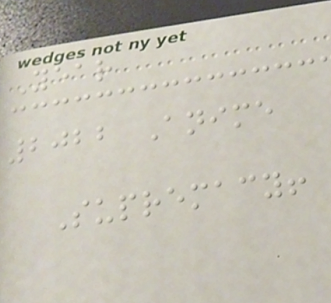Year
2022 Anime
Supremacy!
